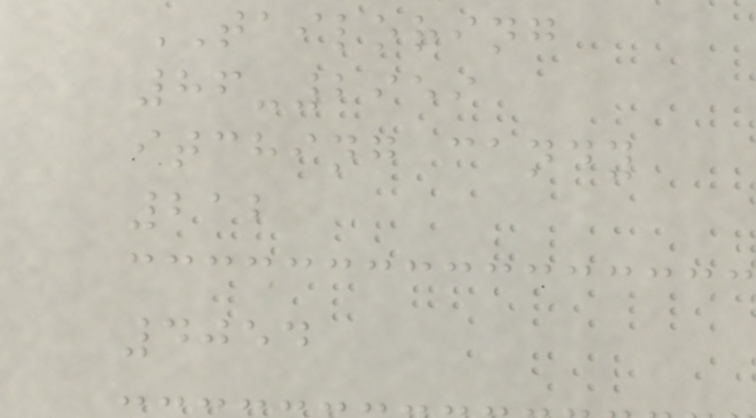TAILORING
86-2959
itching candy
212
4054
